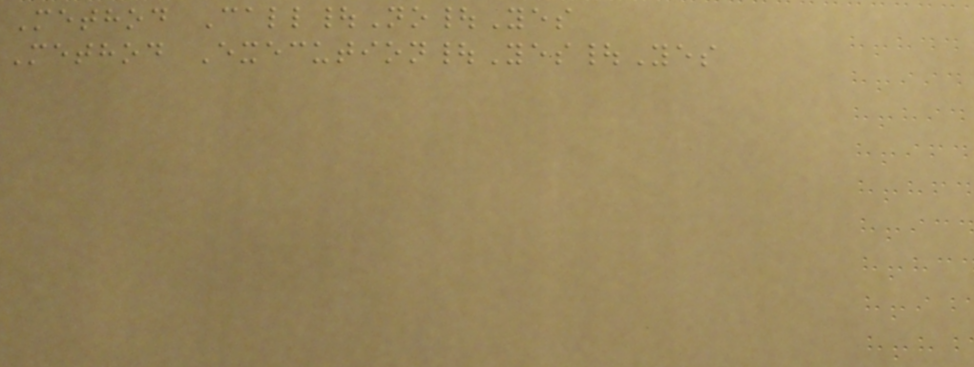Method Call|No|Yes
Method Execution|Yes|Yes
